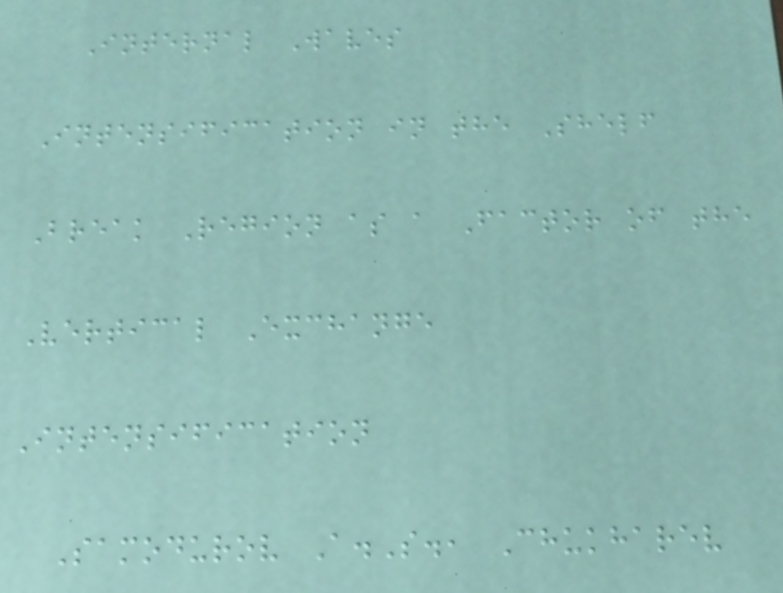Internal Waves
Intensification in the Shelf
Break Region as a Factor of the
Vertical Exchange
Intensification
Samodurov A.S., Chukharev
